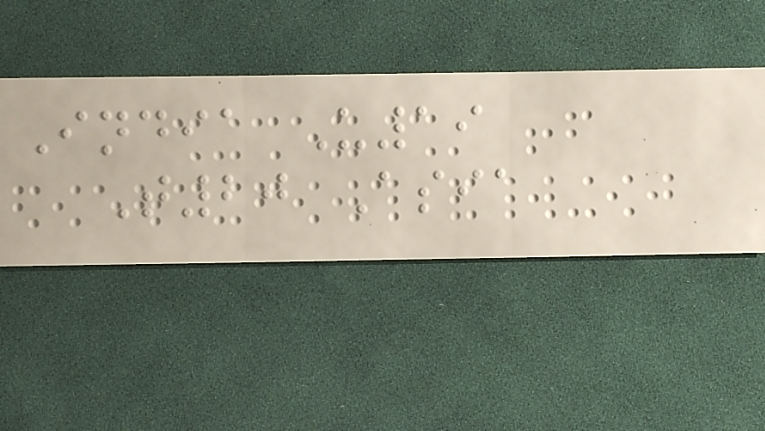India U19
T20 Asia
